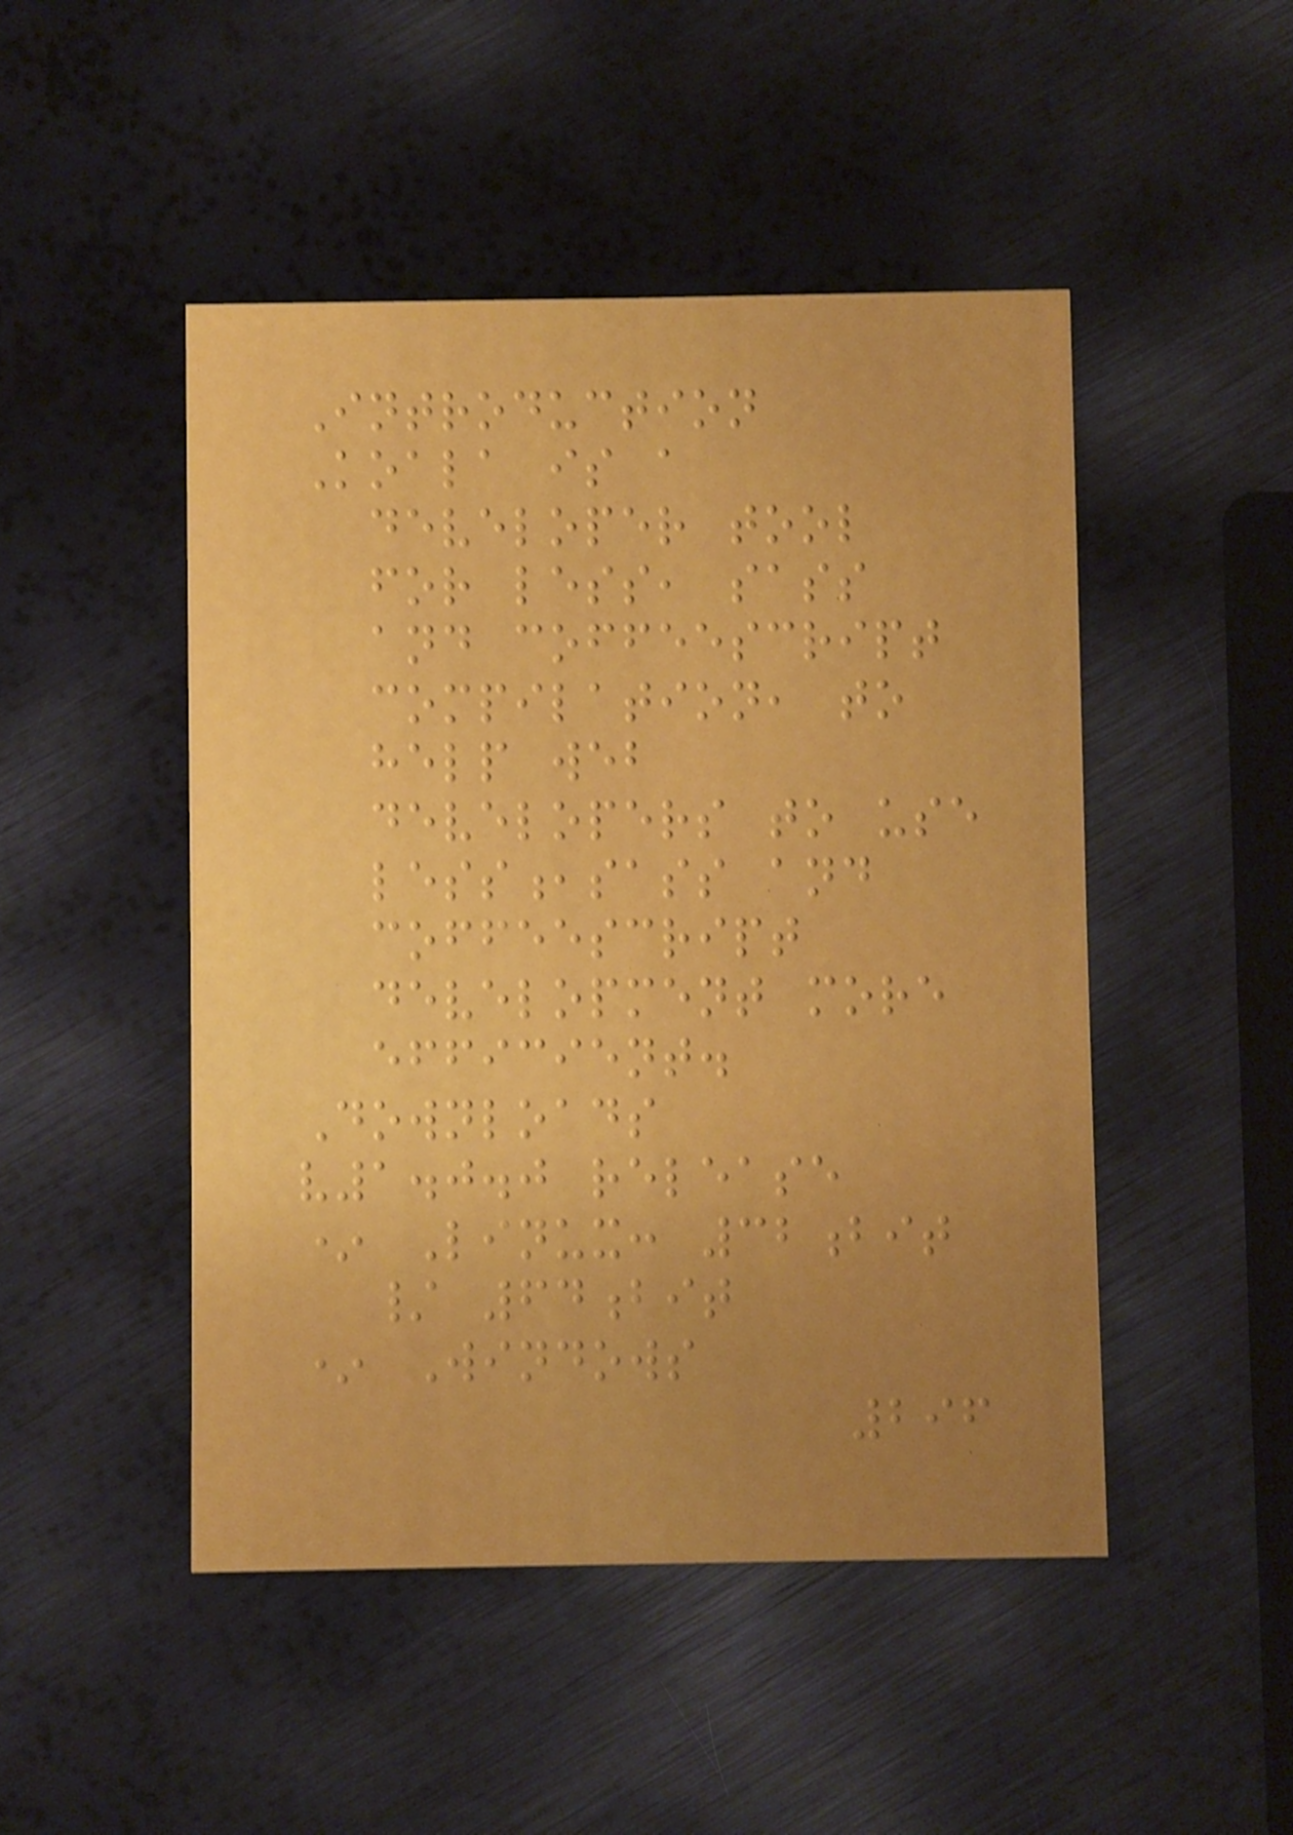Introduction
Koala is a
developer tool
for less, sass
and coffeescript
compilation, to
help web
developers to use
less,sass and
coffeescript
development more
efficient.
Downloads
v1.0.0 release
* Linux: 32bit
/ 64bit
* Windows
296
